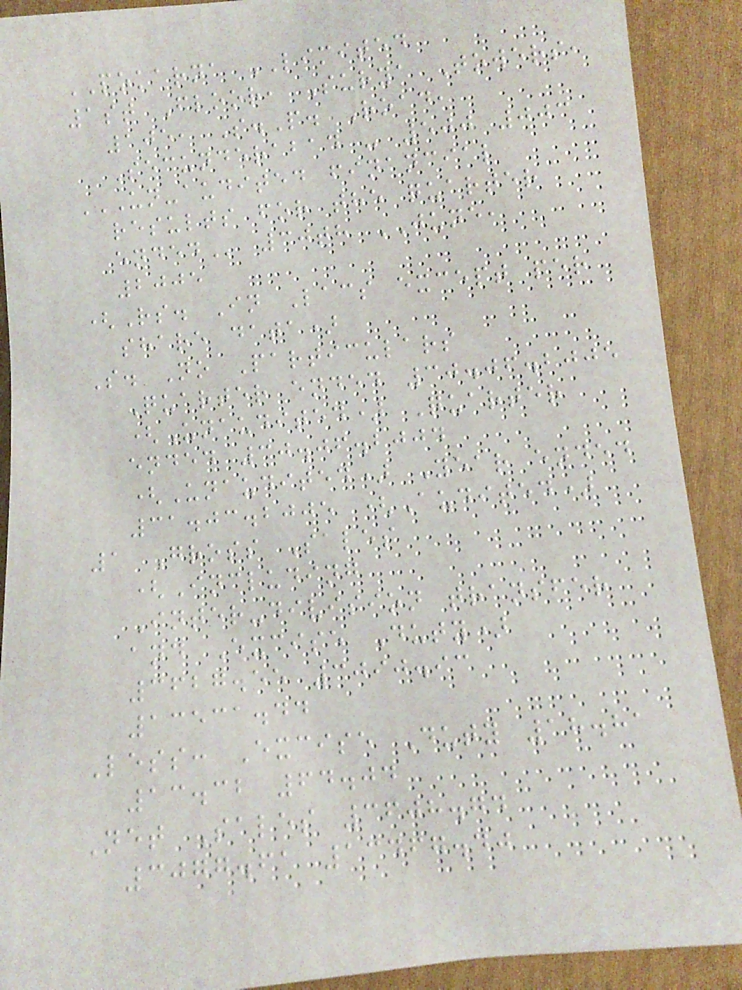POKARNA LIMITED
1st Floor, Surya Towers,
105, S.P. Road,
Secunderabad - 500 003
UN-AUDITED FINANCIAL
RESULTS FOR THE QUARTER
ENDED 30th JUNE,
2005
(Rs. In Lacs except per
share data)
S. No Particulars
Quarter ended 30.06.2005
(Unaudited) Quarter
ended 30.06.2004
(Unaudited) Year ended
31.03.2005 (Audited)
1 Gross Sales
(Including
Inter-division transfer
and Excise Duty)
3627.55 3090.93
13531.44
Less: Excise Duty 18.81
13.32 64.04
Net Sales 3608.74
3077.61 13467.40
